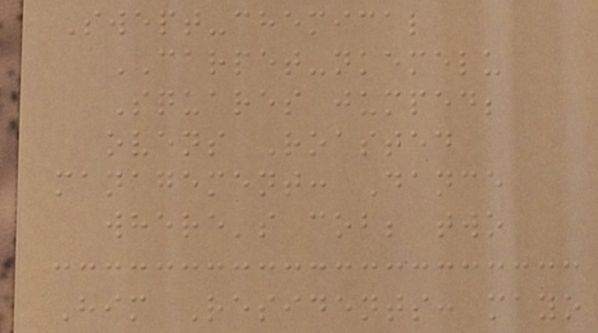Swept-chemical
CARPET-nkemelu
Squares jumped;
ovens Roasted
management: Dance
where's cob; two
Him Residents: mayo
